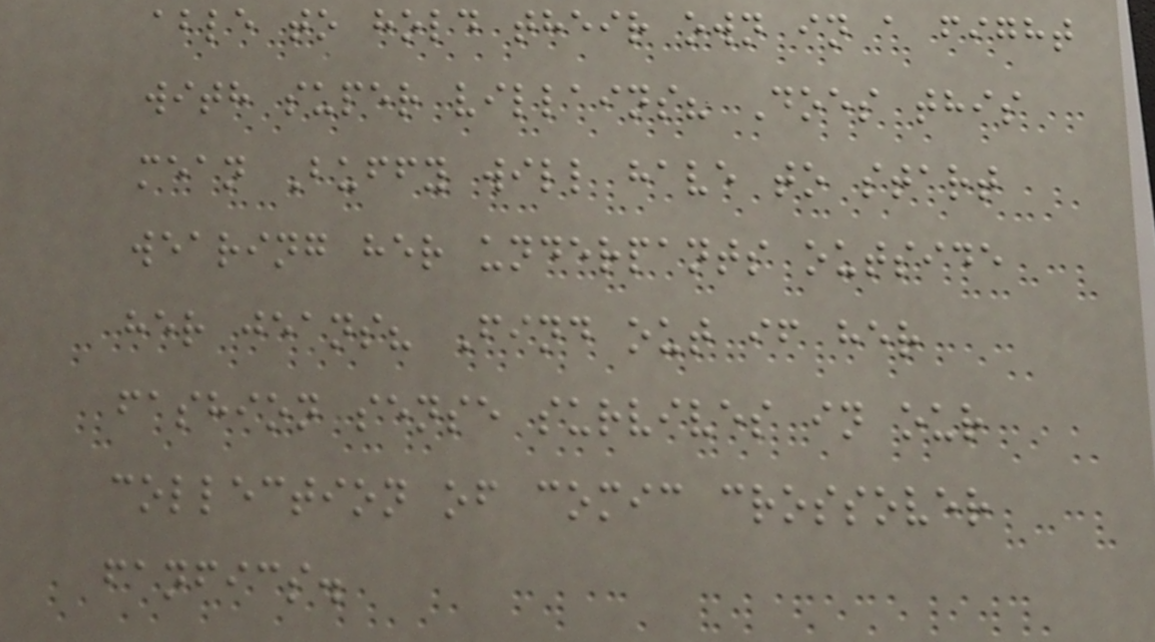able to hold their own in a fight
with super villains? Does this
mean Buffy will have to start
wearing her underpants outside
her jeans? Find out if her
fashion sense survives in our
collection of comic crossover
fanfics.
